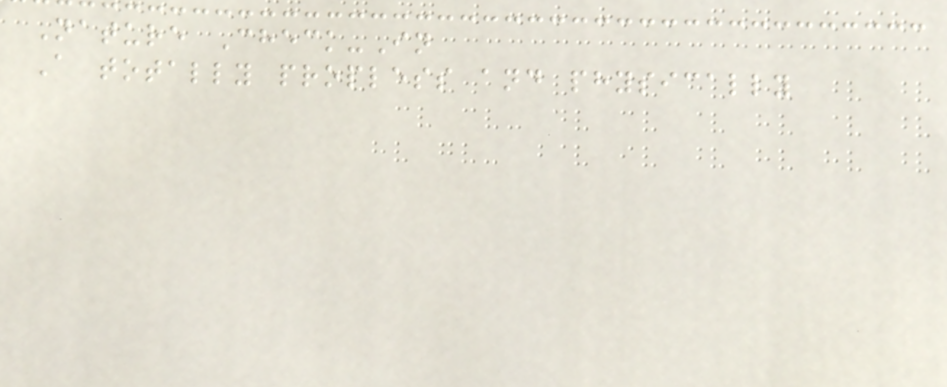Nature Check-In
A totally propless and physically
